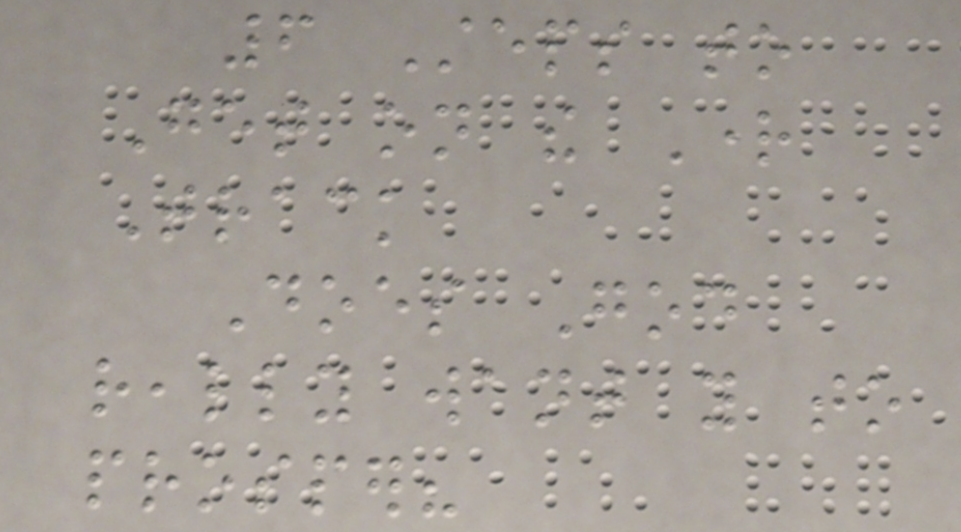6 Steps to
Get on the Right
Track
Does God
really want you to
prosper?
